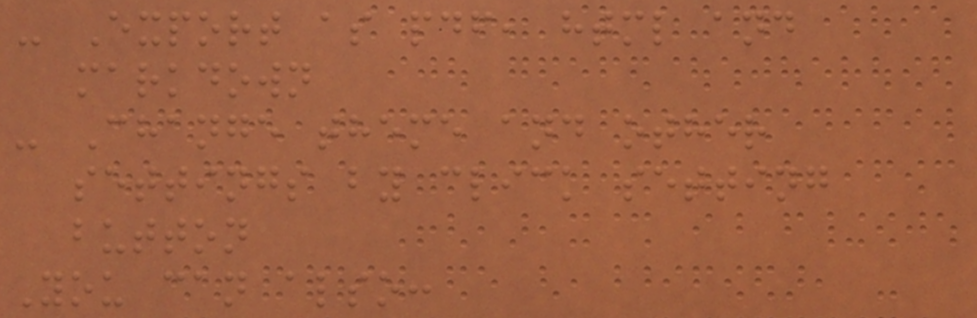- Export as pdf, html and
markdown
- Change theme and other
settings by click setting
button
You can also:
